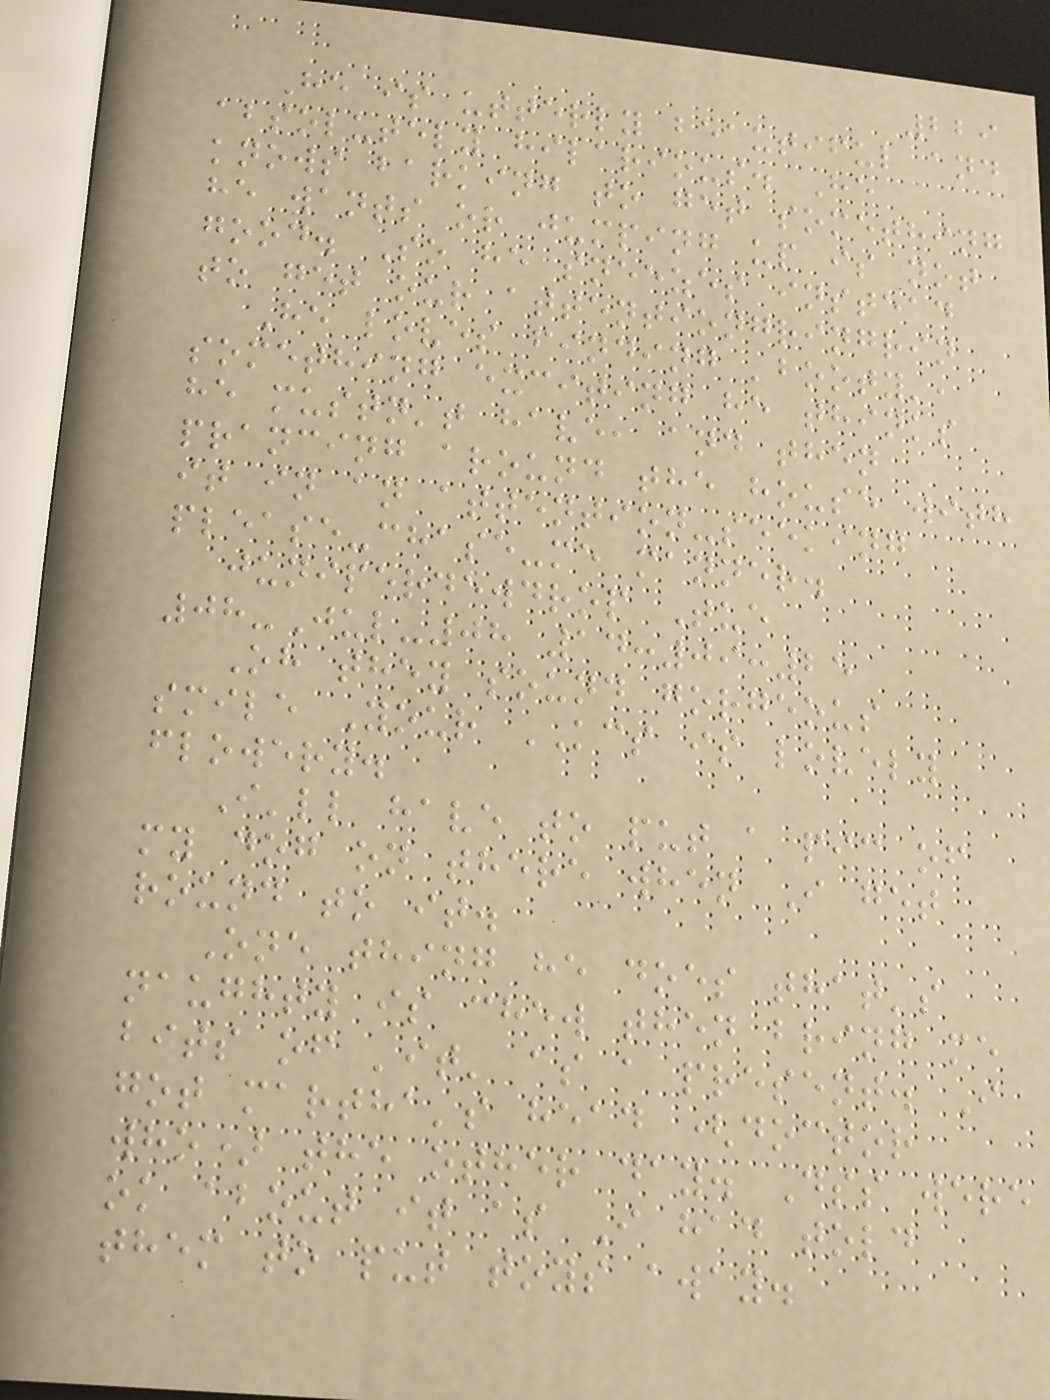229
He is utterly beautiful and
absolutely hilarious. He
knows barking to get something
he wants or jumping up is not
good. So he sneezes instead
to get our attentiongringrin
He loves finding 'booty',
something exciting he thinks
he mustn't have, and then
prancing around the house with
it in an attention-seeking
please-chase-me manner.
juniperdewdrop Tue
08-Jul-08 14:09:25
Oh they sound gorgeous
smile Your KCS is lovely
flowery.
I'll have to put a pic of
my dog on there when I get
round to it.
One thing he does that's
naughty is chew then bring me
bits of 'it' as a present. I
got martha's head (doctor
who) the other day. Dss were
ok about it as I had told
them to put toys away.
